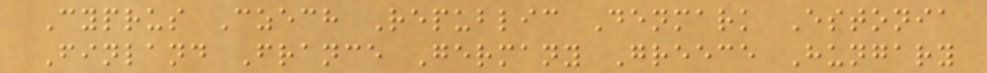Cyprus Czech Republic Denmark Estonia
Finland France Germany Greece Hungary
